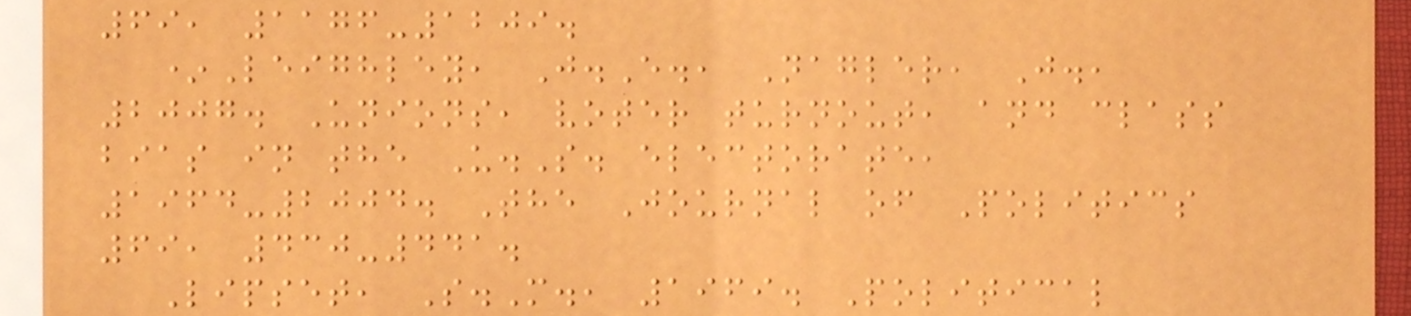69, 1176-1209.
*Leighley, J.E., Nagler, J.,
2007. Unions, voter turnout, and class
bias in the U.S. electorate,
1964-2004. The Journal of Politics
69, 430-441.
Lipset, S.M., 1969. Political
